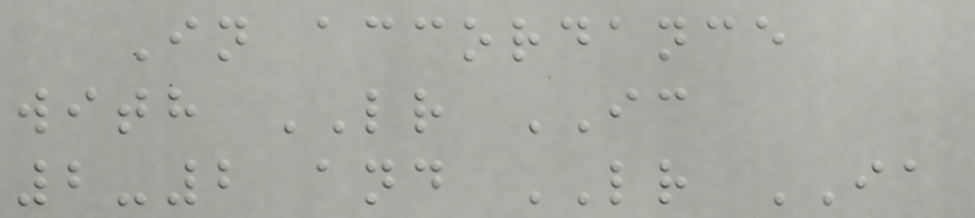In accordance
with LR IC
2-2 and LR IA
